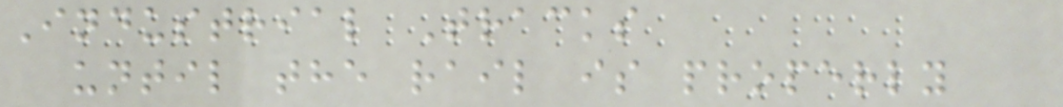Industrial Tracks
until the rail is properly
